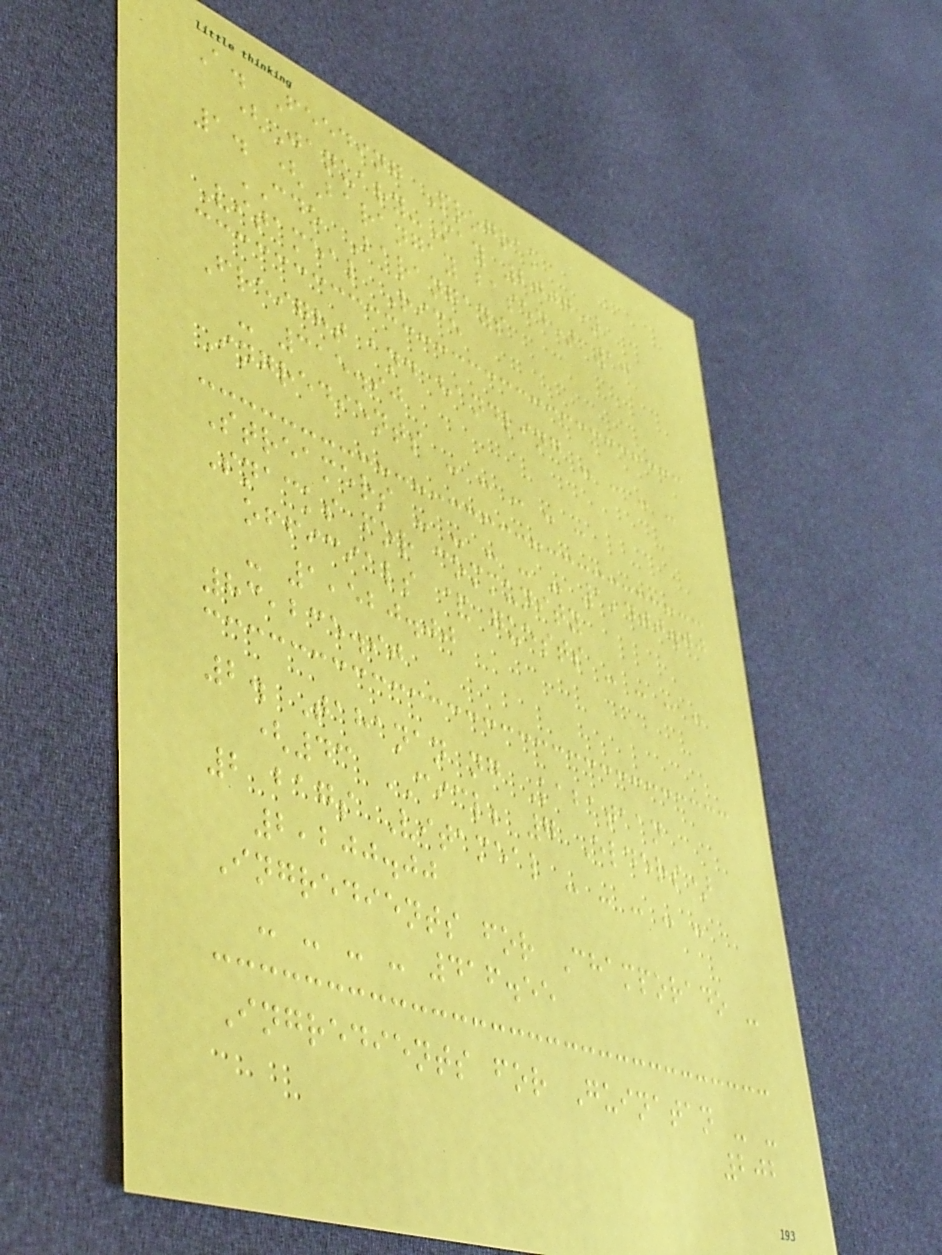A. Feeding Program
(January-May 2007)
1. (Barangay based) 10
CDO Barangays
Vitameal Rice
Freight and handling - - - -
- 315.90
Ingredients - - - - -
Streamers - - - - - 1,400.00
Snacks for community
officials & guests - - - -
- 1,520.00
83,235.90
2. Tahanan ng Kabataan
(43 CICL; 7 Elders)
2 bags Vitameal - - - - -
2,200.00
Ingredients for Champorado -
- - - - 416.55
Ingredients for Guinatan - -
202
